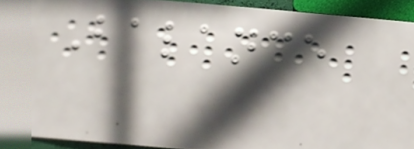Balance
